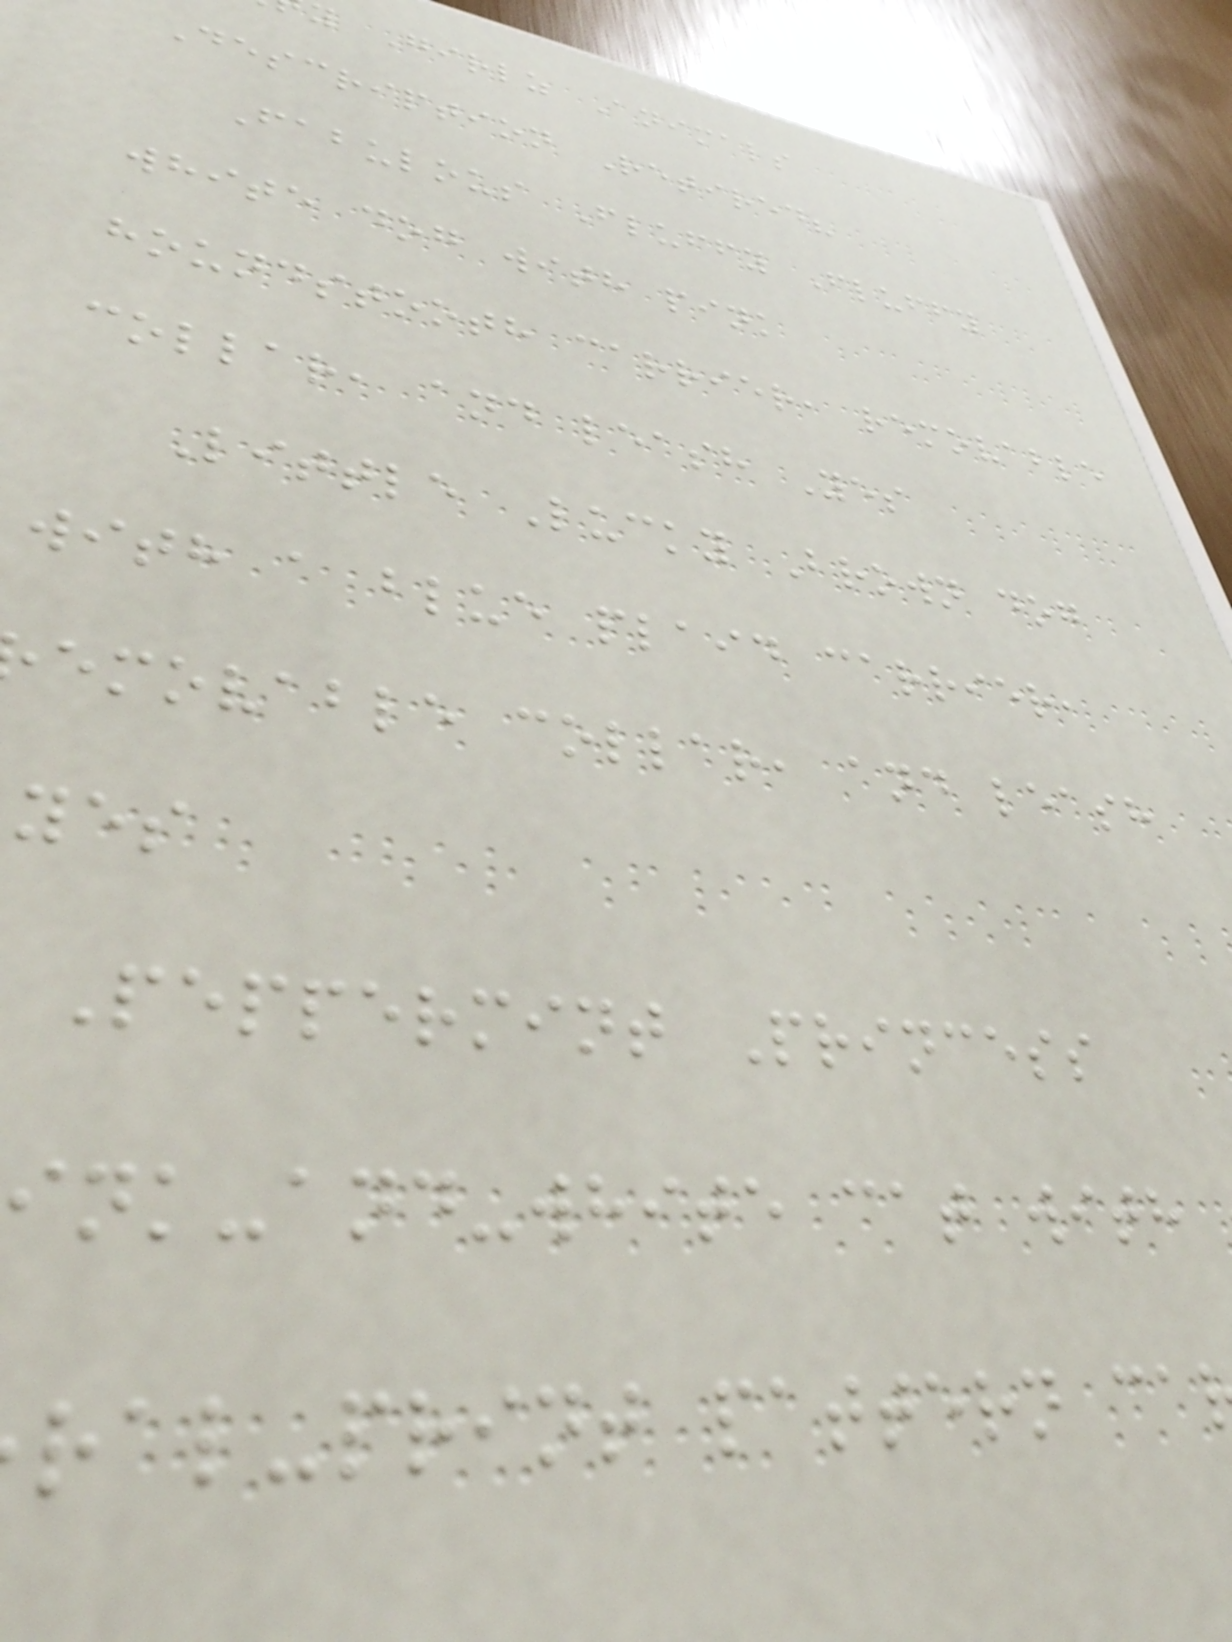y Girlz Animals
Description Retired?
Fabulous Fluffy Fluffy
white dog with pink
houndstooth carrier, removable
collar, and leash Yes
Little Lucky Brown dog
with a blue plaid carrier,
emovable collar, and leash
Peppermint Princess
ink-and-white cat with
ral-print pattern ca
